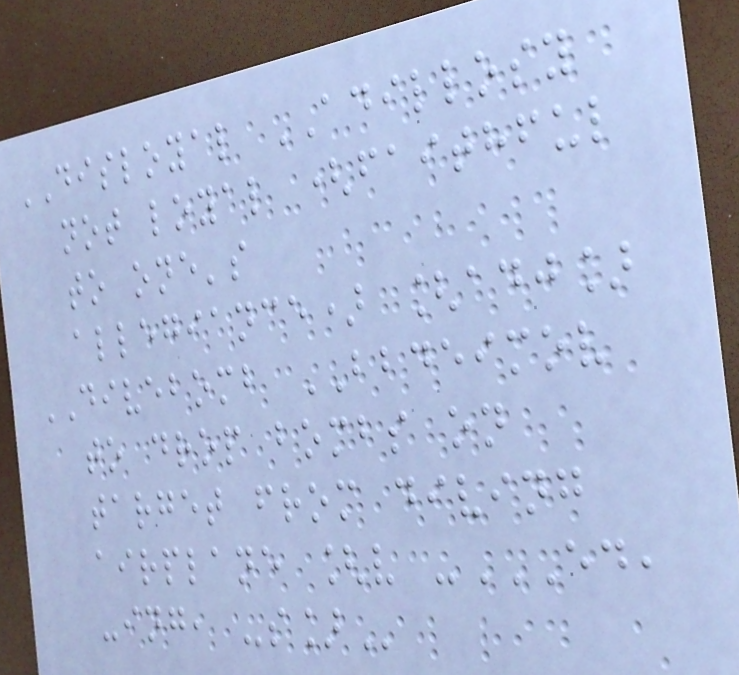DISLOYAL ADILLOSY
not loyal (faithful
to one's
allegiance) [adj]
DIVEBOMB BBDEIMOV
to drop bombs on
target from diving
airplane [v -ED,
-ING, -S]
